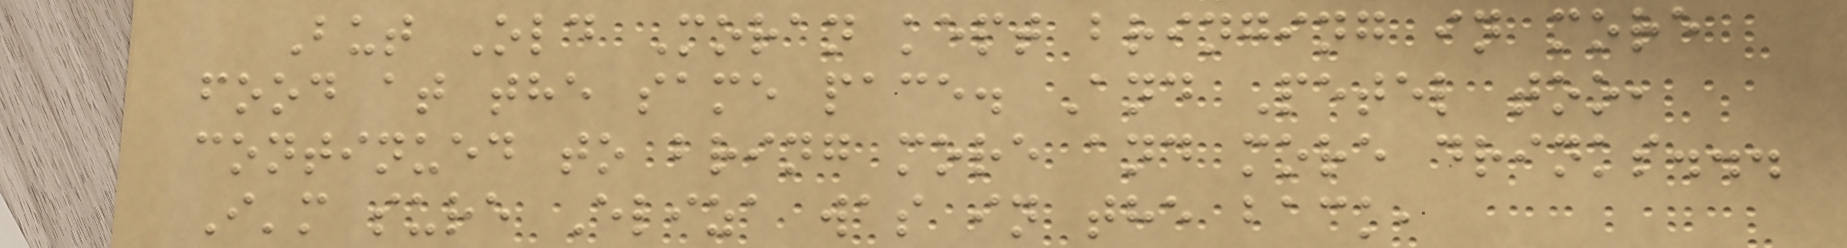But Old Moran kept bringing in more
food at the same pace. And Petel too,
continued to bring more and more drinks...
I'm sure Eliza was in the back,
